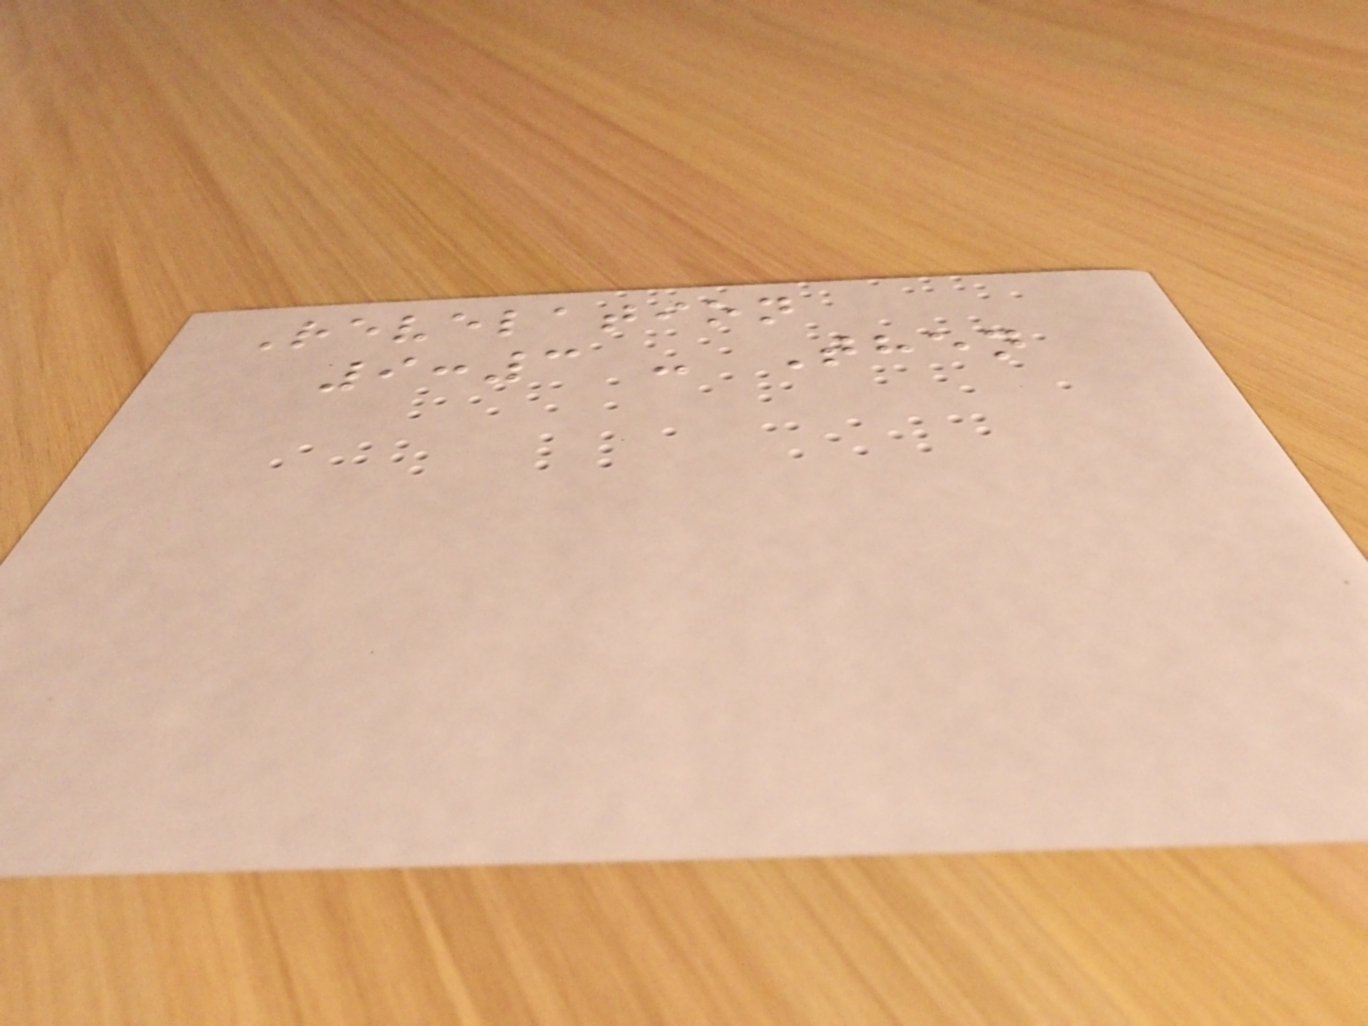Revelation
9:3 - Then
